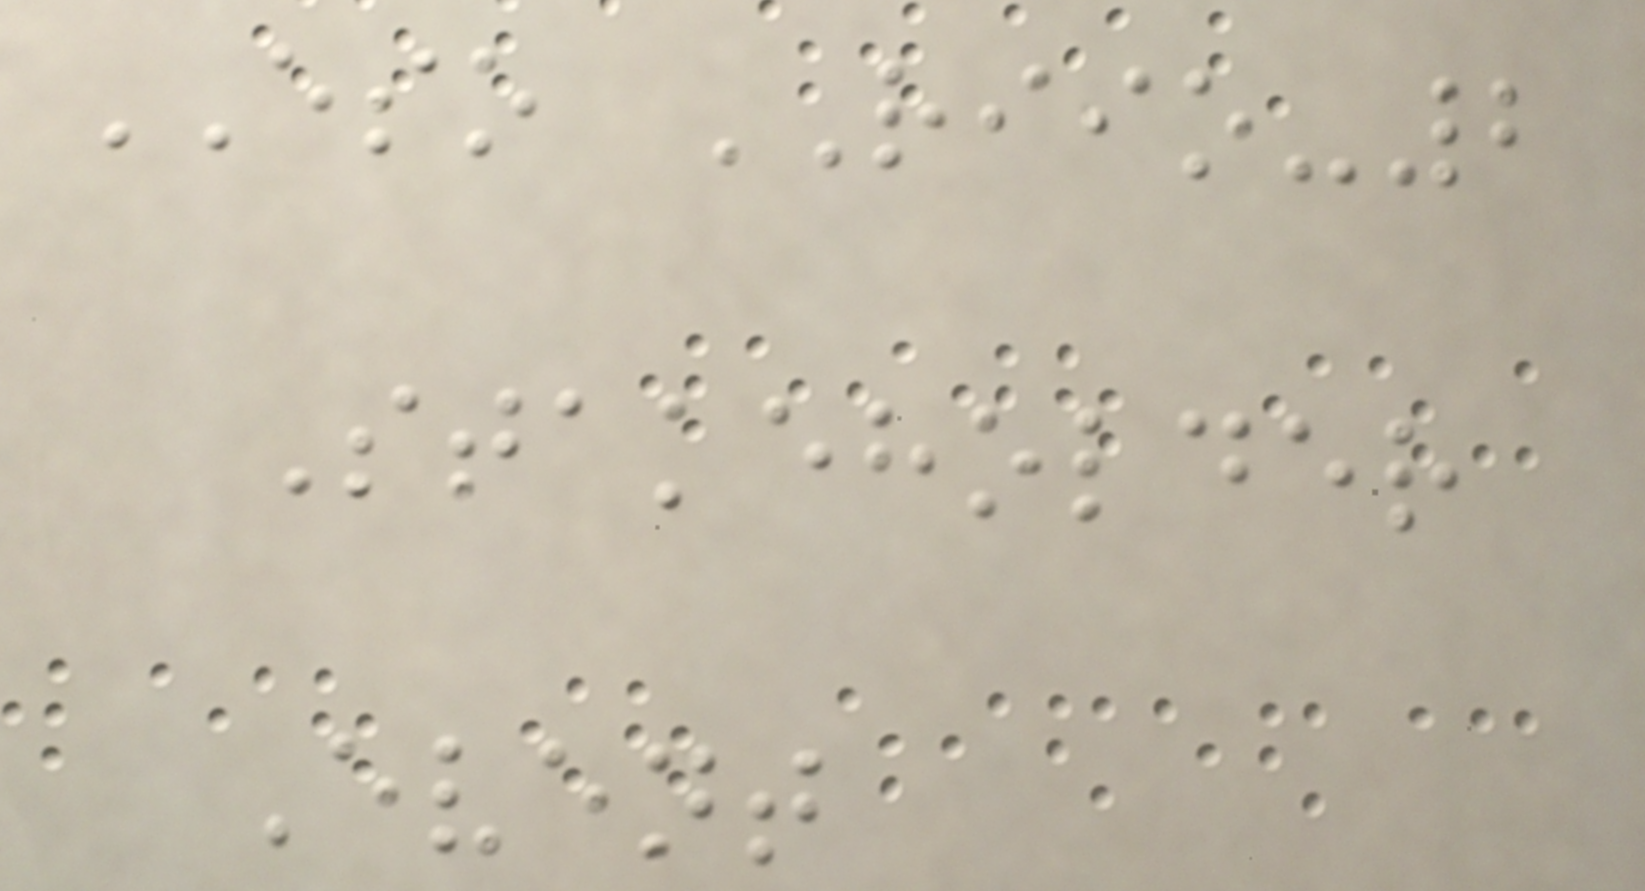ESO RIIO-2
Stakeholder
Event
